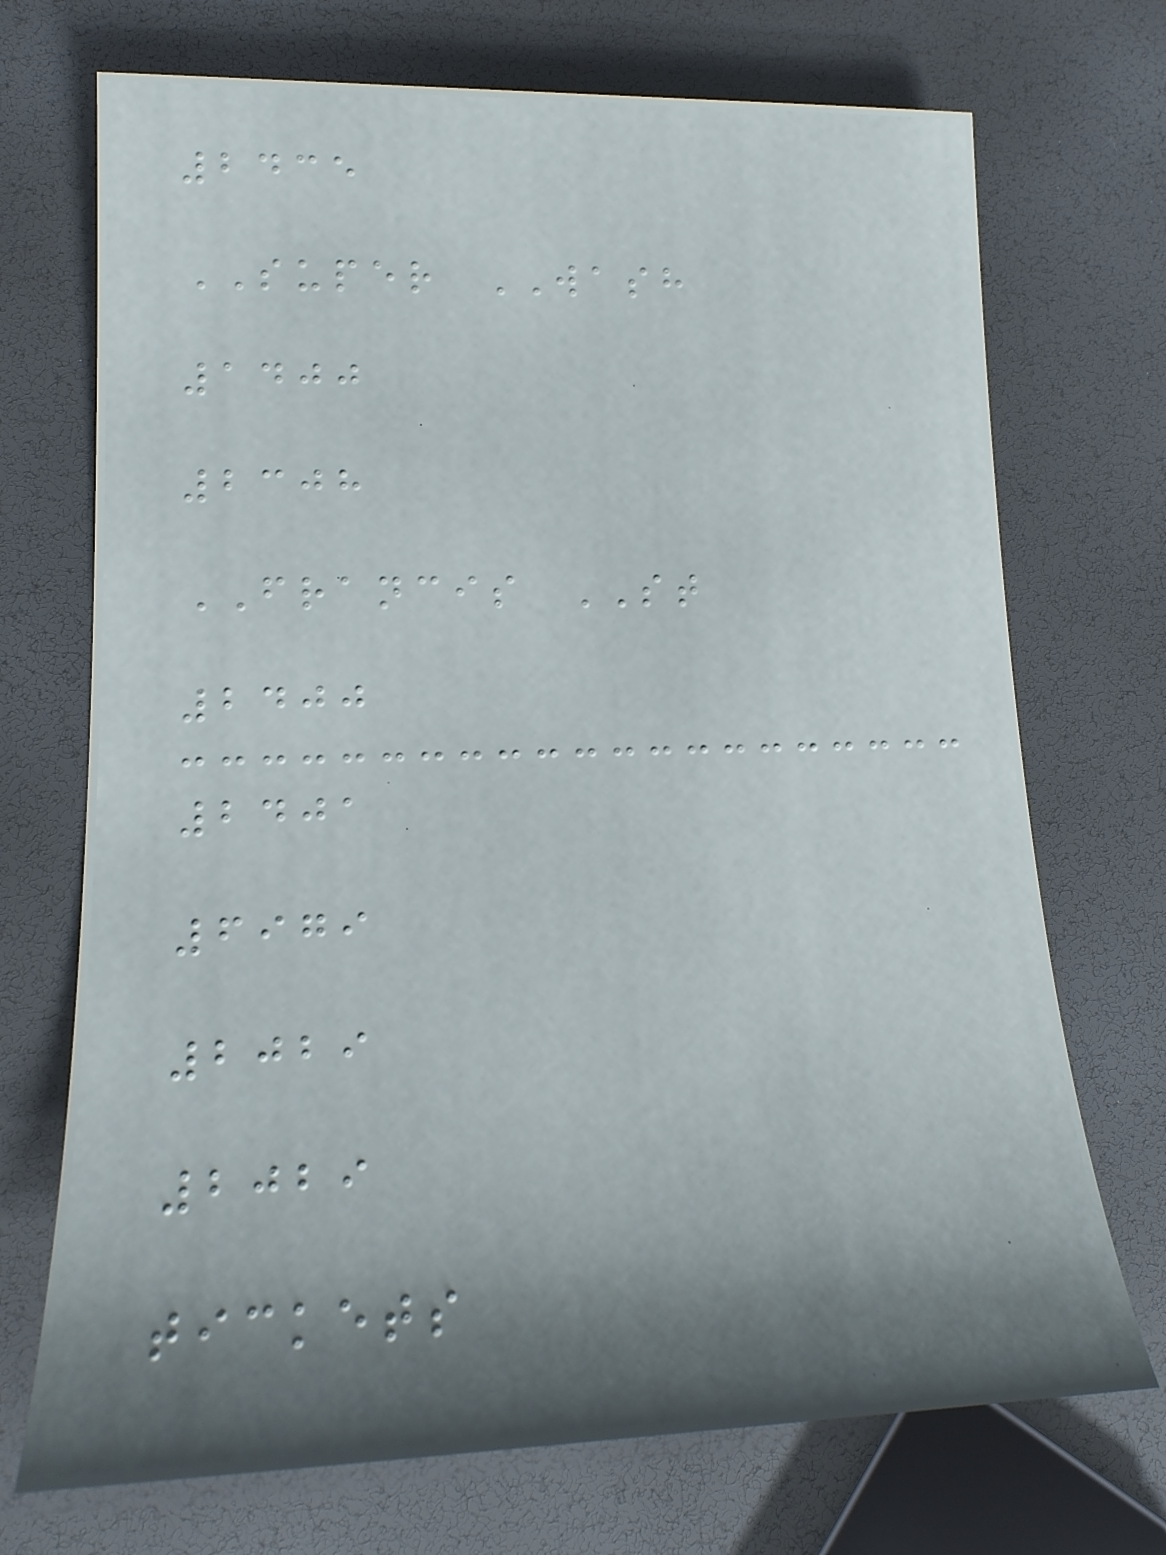2435
SUPER WASH
1400
2308
FRANCIS ST
2400
2401
6979
2029
2029
tickets
